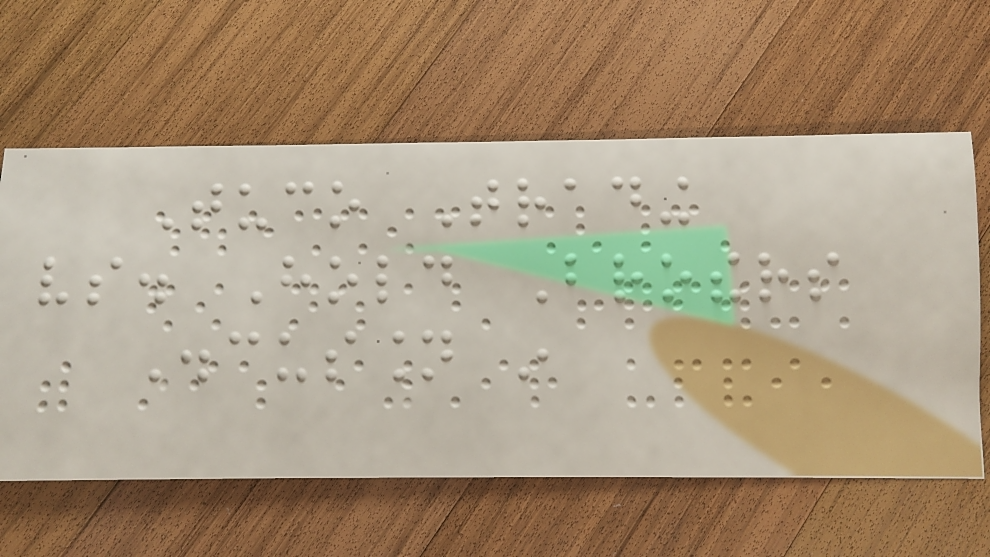Tuco Trading
vs. Hold Brothers
Discussion in
